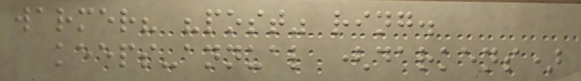warmer? "post" ring.
keeps-annual (darkens)
